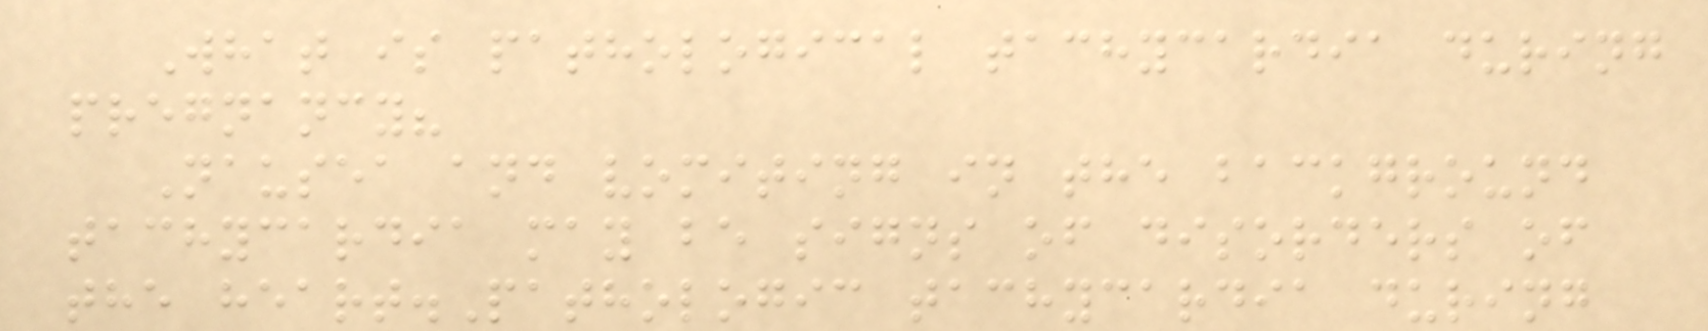What is pathological tachycardia during
pregnancy?
Nausea and vomiting in the background
tachycardia may be signs of disorders of
the heart.Pathologic tachycardia during
